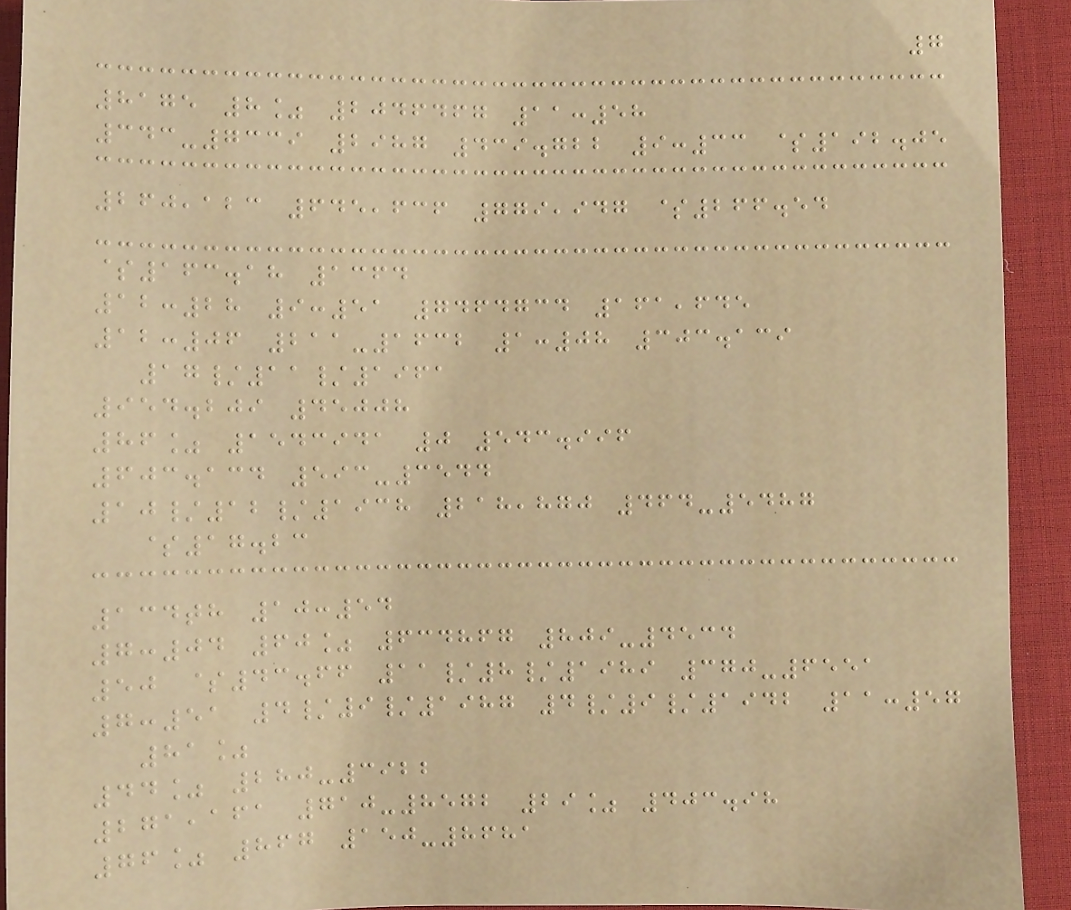7
8175 8% 2046467 11:58
343-7339 2987 439.722 9:33 $192.05
260,123 645,636 779,947 $266.54
$163.18 1364
12:28 9:51 7464734 161,645
12:06 211-1632 1:08 303.139
17/11/1961
954.209 45008
86% 1543941 0 543.996
603.134 593-3544
10/12/1938 218,870 464-5487
$17.23
134th 10:54
7:04 60% 634867 809-4534
50 $43.66 11/8/1989 370-6551
7:51 4/9/1987 4/9/1942 11:57
81%
44% 280-3922
271,161 710-8572 29% 403.98
76% 867 150-8681
